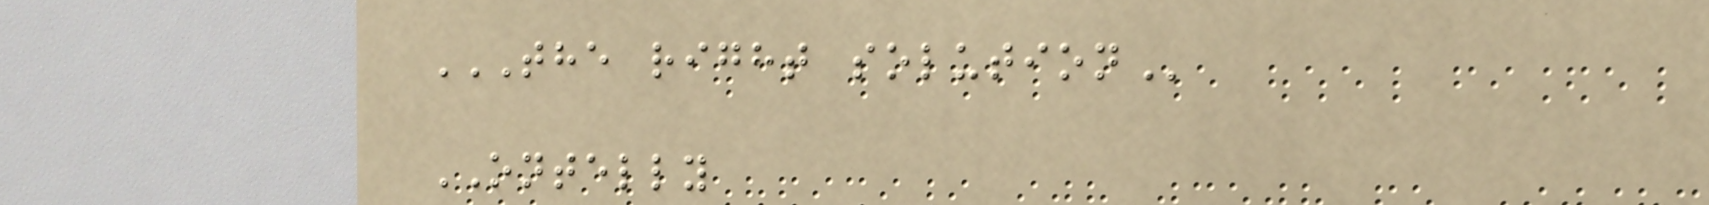THE RIGHT SOLUTION
ONTELLY
